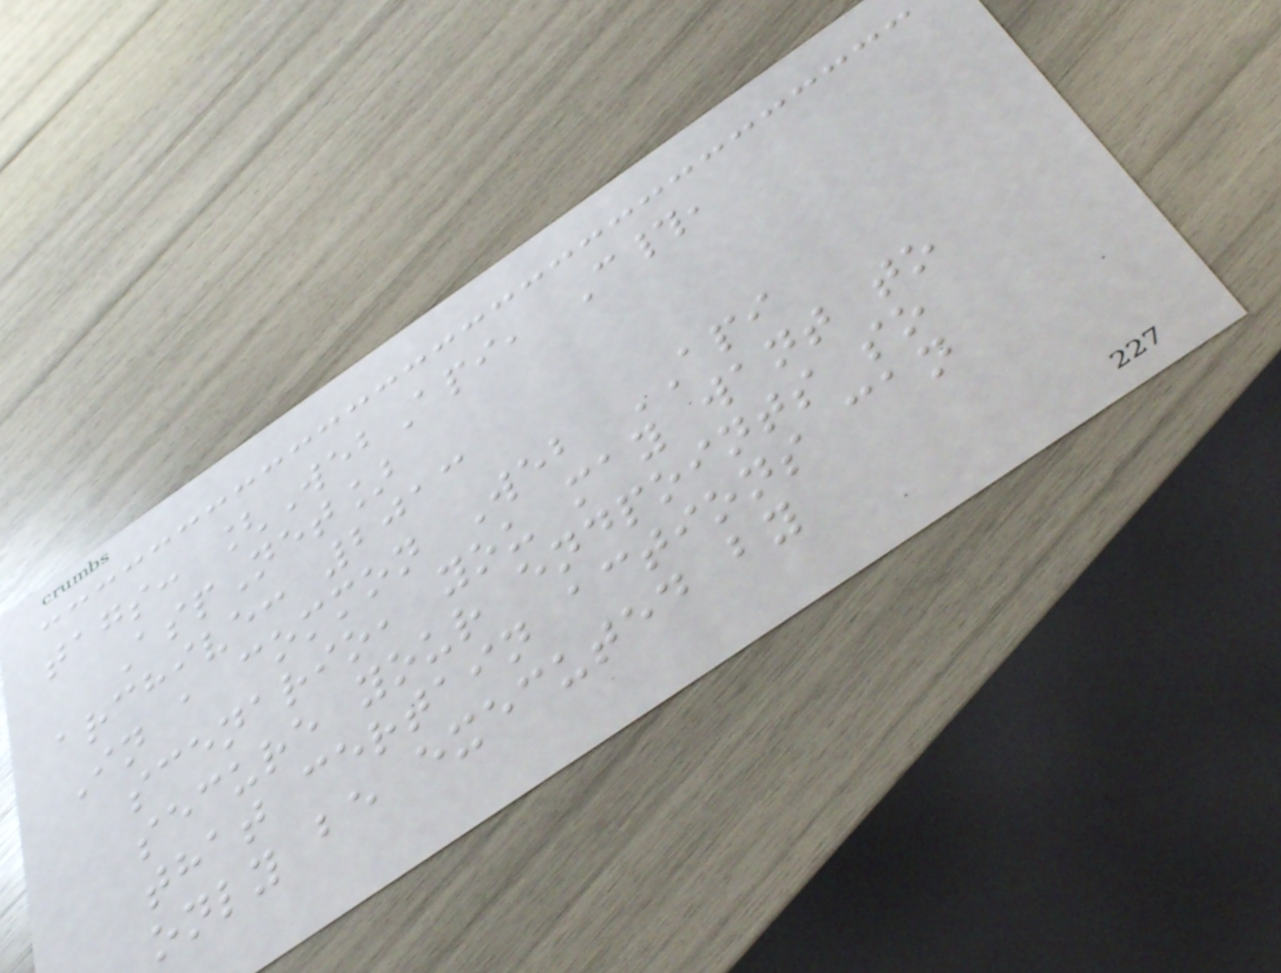tags: [WebApi, C#,
AspNet]
archive: 2013
In a common Web API
scenario, you may want to
secure your endpoints so
that certain actions can
only be executed by
